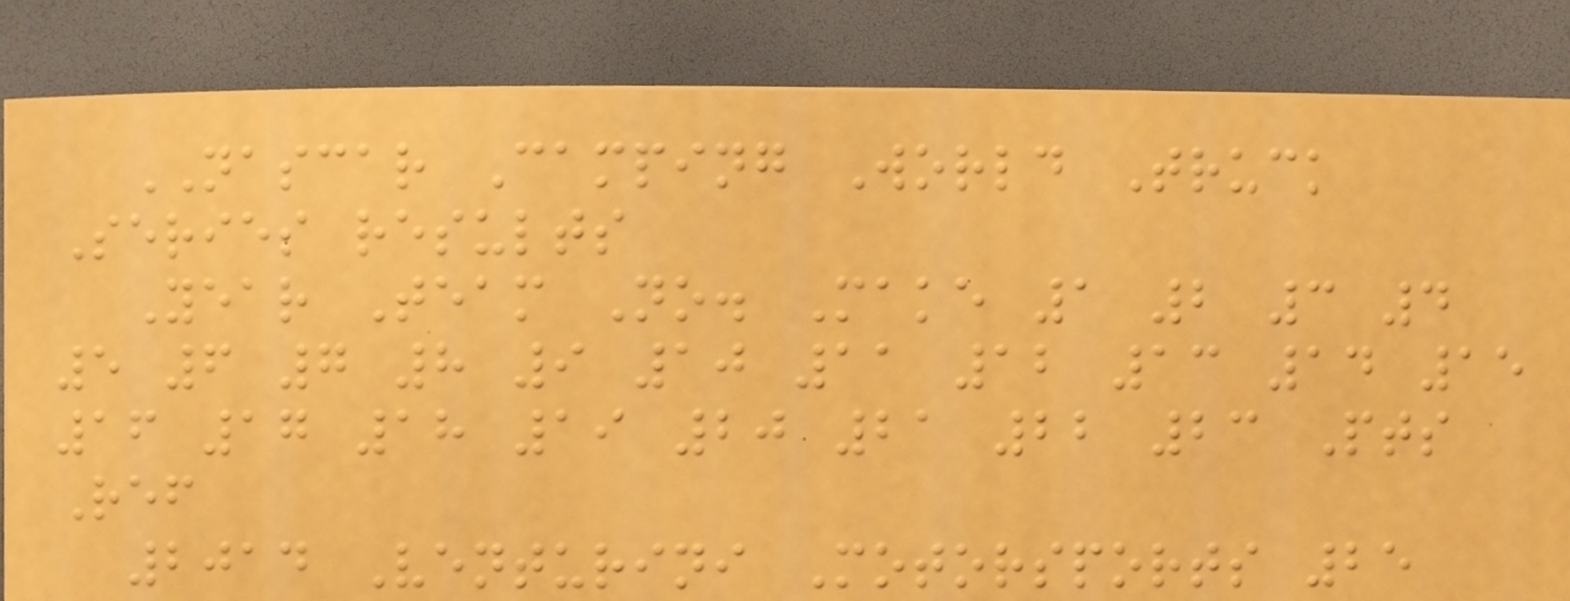NASCAR Camping World Truck
Series results
Year Team No. Make 1 2 3 4
5 6 7 8 9 10 11 12 13 14 15
16 17 18 19 20 21 22 23 Pts
Ref
2014 Venturini Motorsports 25
